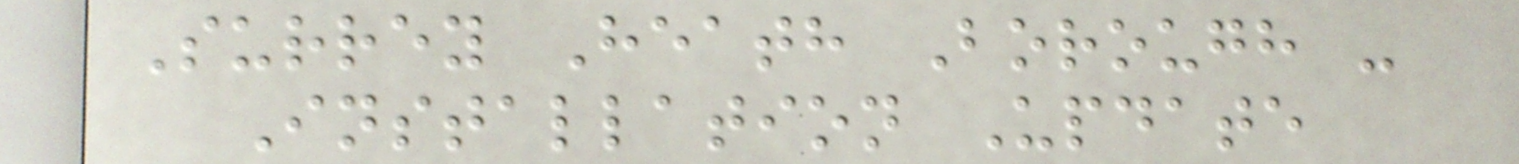Surrey Heath Borough -
Installation Update
